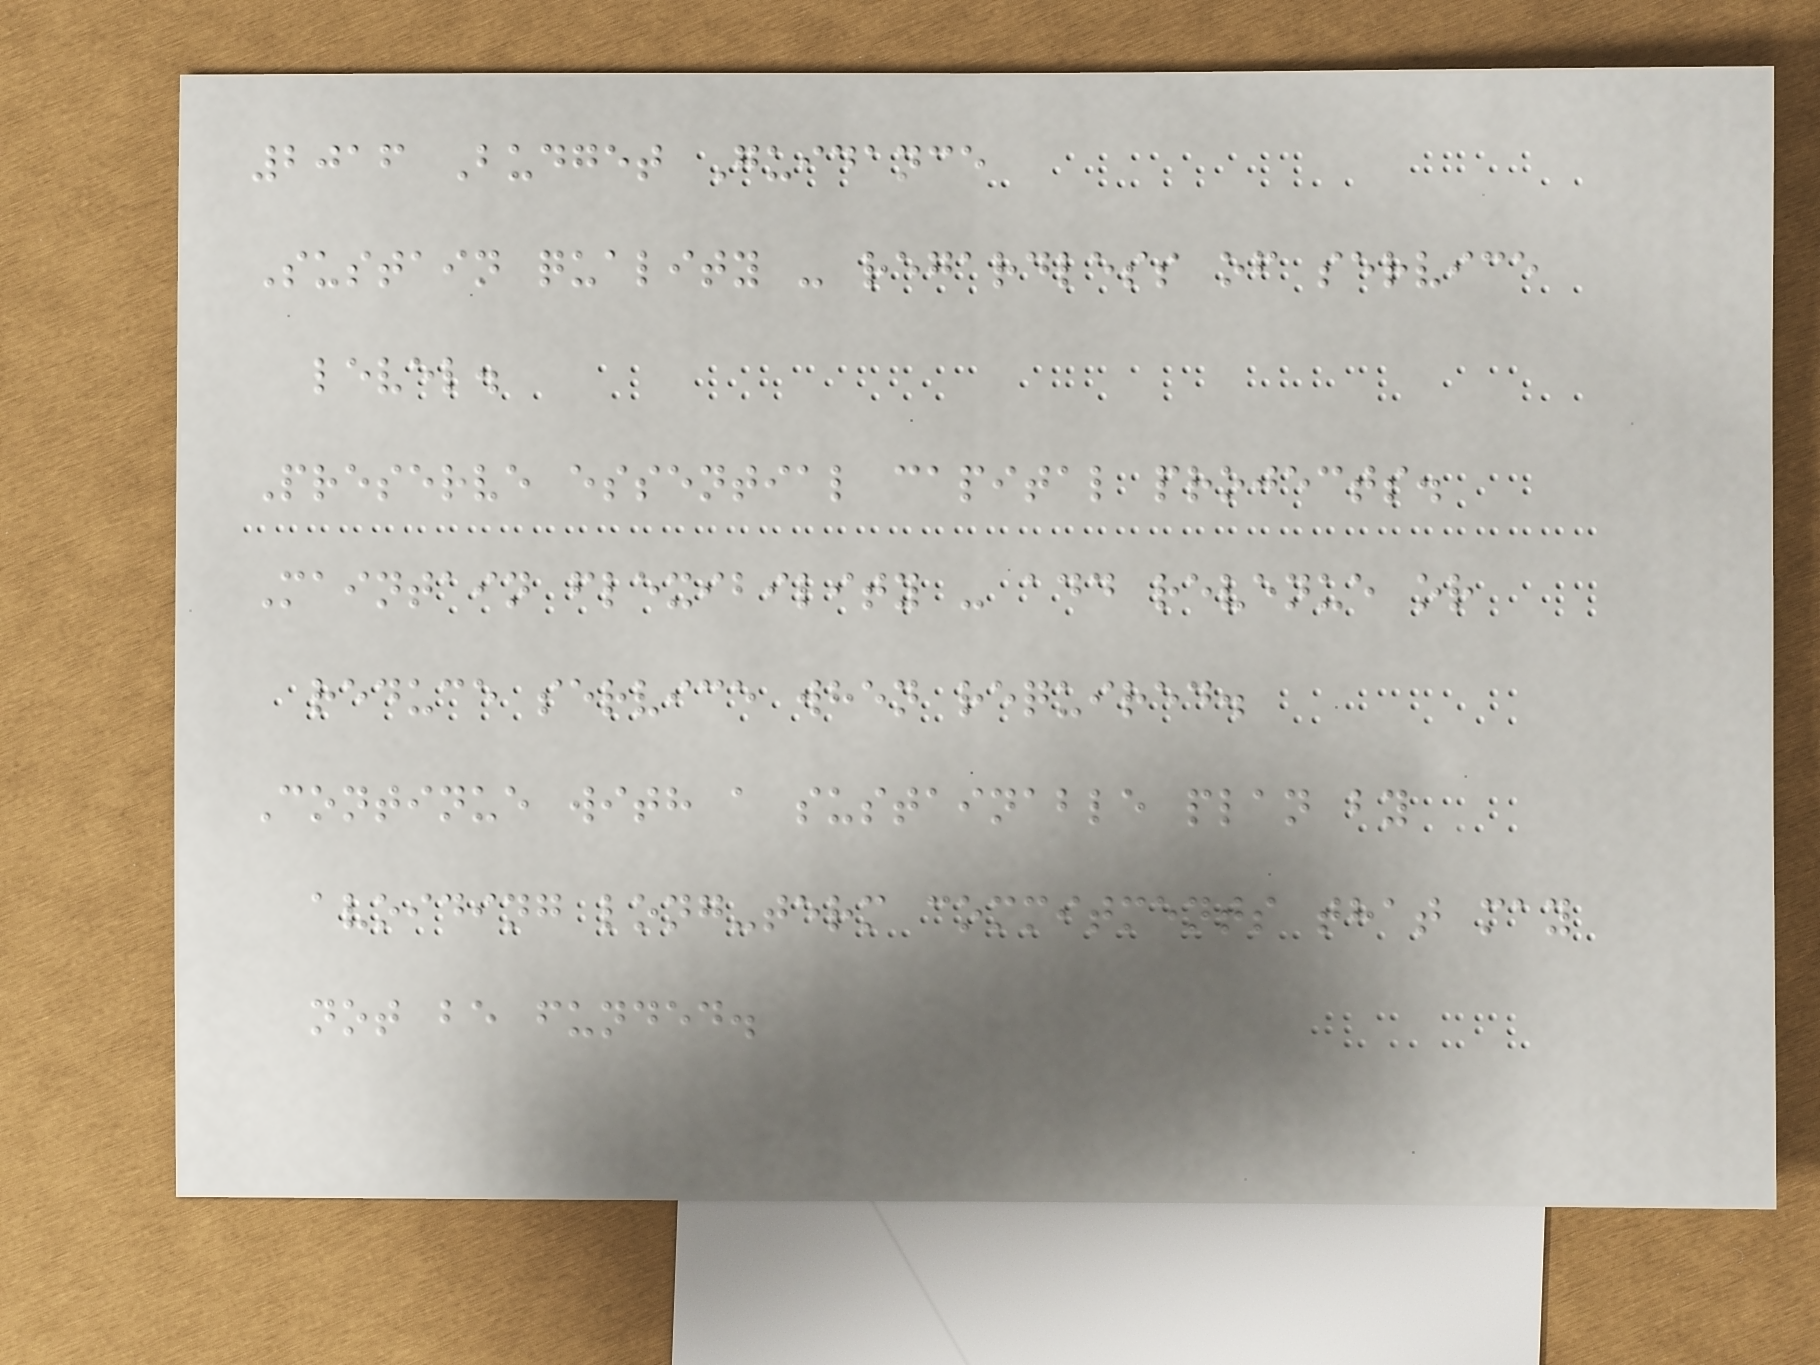2016 Budget Guidance
Sustain quality - regardless of service
level.
Preserve essential capital projects.
Maintain flexibility - add revenue or
reduce service when required.
Continue with a sustainable plan by
avoiding long-term commitments that may
not be funded.
